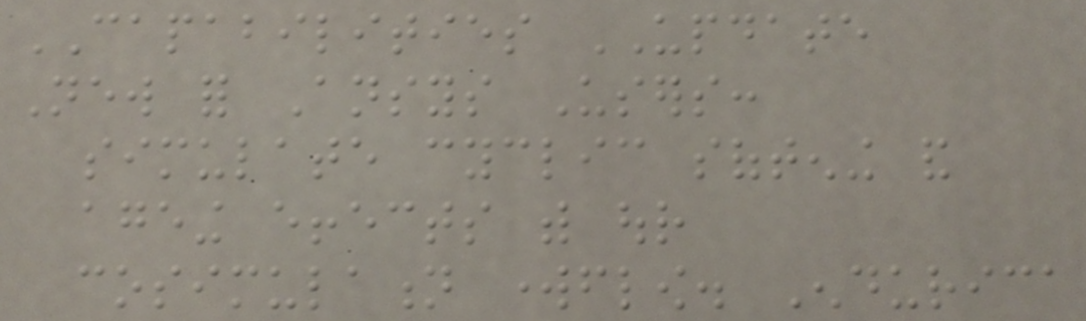CAPABILITIES UPDATE
New for Ansys Users:
simulate cyclic softening and
ageing effects with our
cosimulation workflow. Endurica
